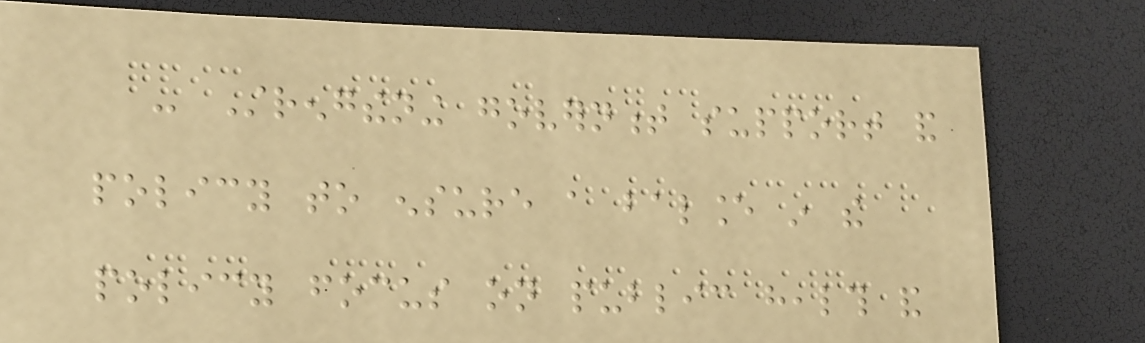- Strengthening government support and
policy to ensure a balance in the
policy focus on public health and
